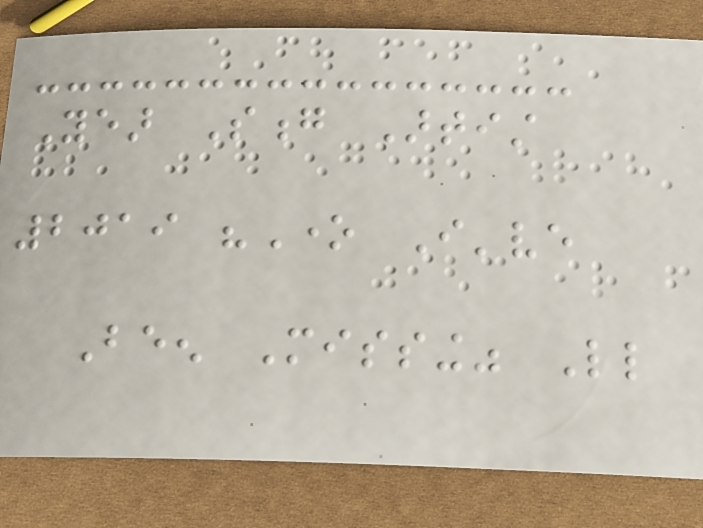Year Song Artist
2019 "One I've
Been Missing" Little
